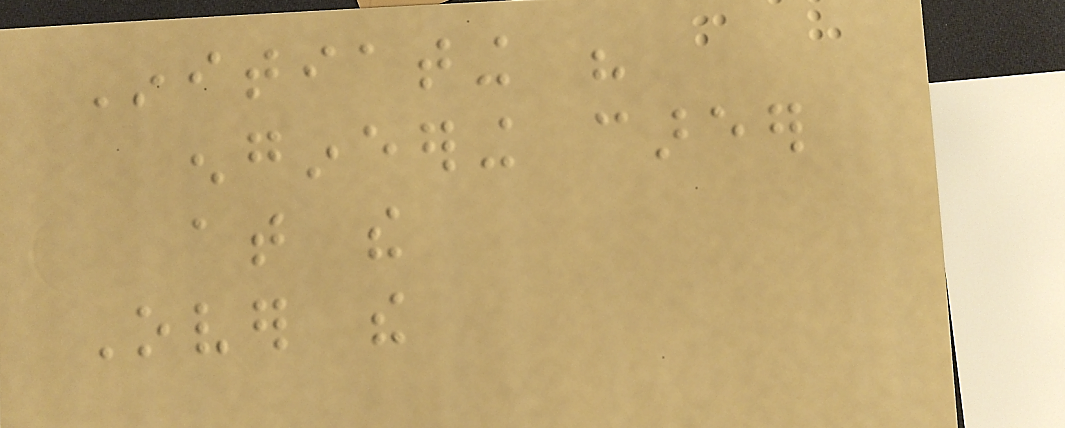Initiating his
engineering career
at the
Over the
